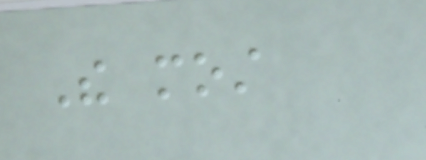The most
